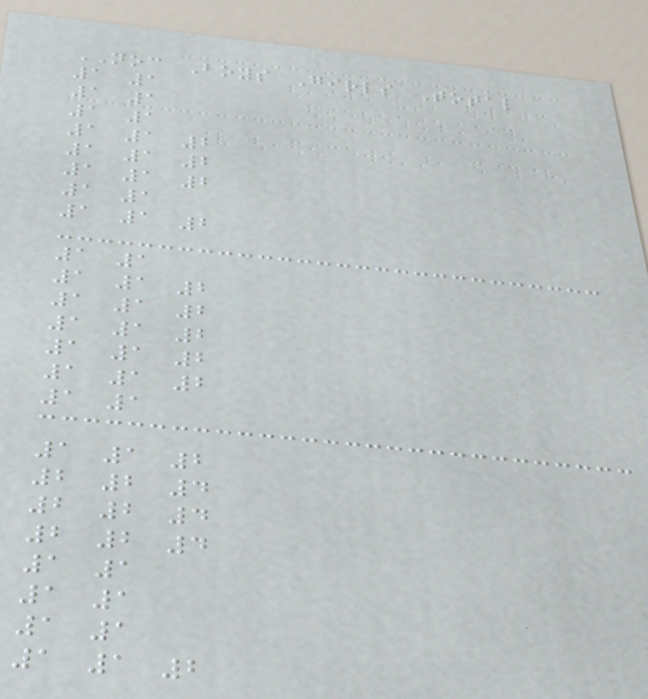NOC Boys Girls Total
1 1
1 1
1 1
1 1 2
1 1 2
1 1 2
1 1
1 1 2
1 1
1 1 2
1 1 2
1 1 2
1 1 2
1 1 2
1 1
1 1 2
2 2 4
2 2 4
2 2 4
1 1
1 1
1 1
1 1 2
